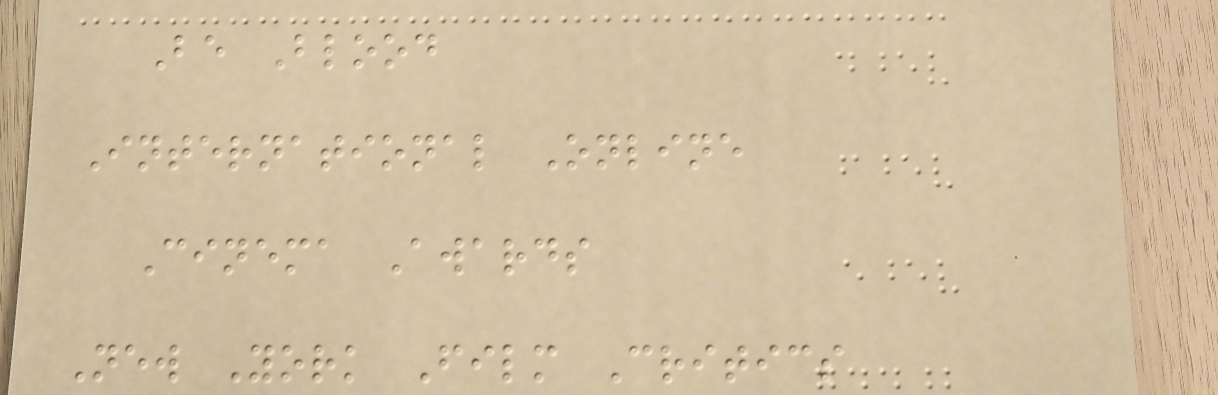Be Blood
International Online
Cinema Awards
New York Film Critics
